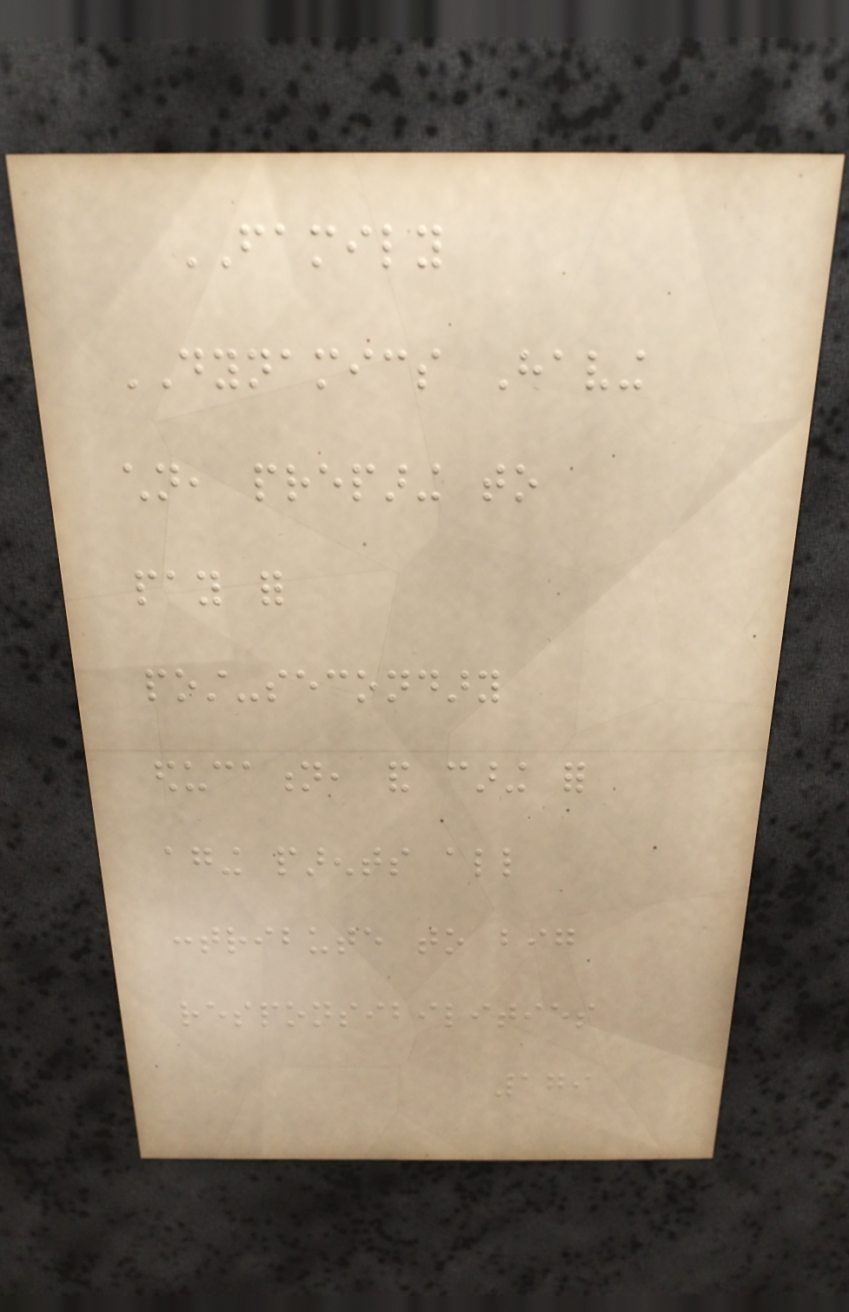FAMILY
DYNAMICS Having
children, preparing to
pay for
post-secondary
education, and caring for
aging parents all
contribute to big
responsibilities
179
